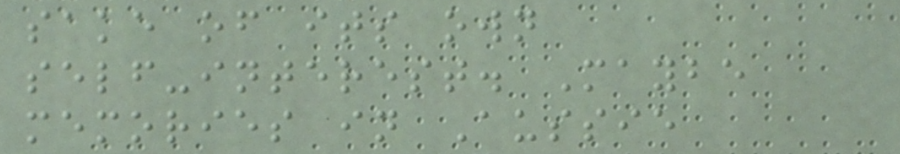sake of its own
self-interest. Maybe
memories in Aussie
